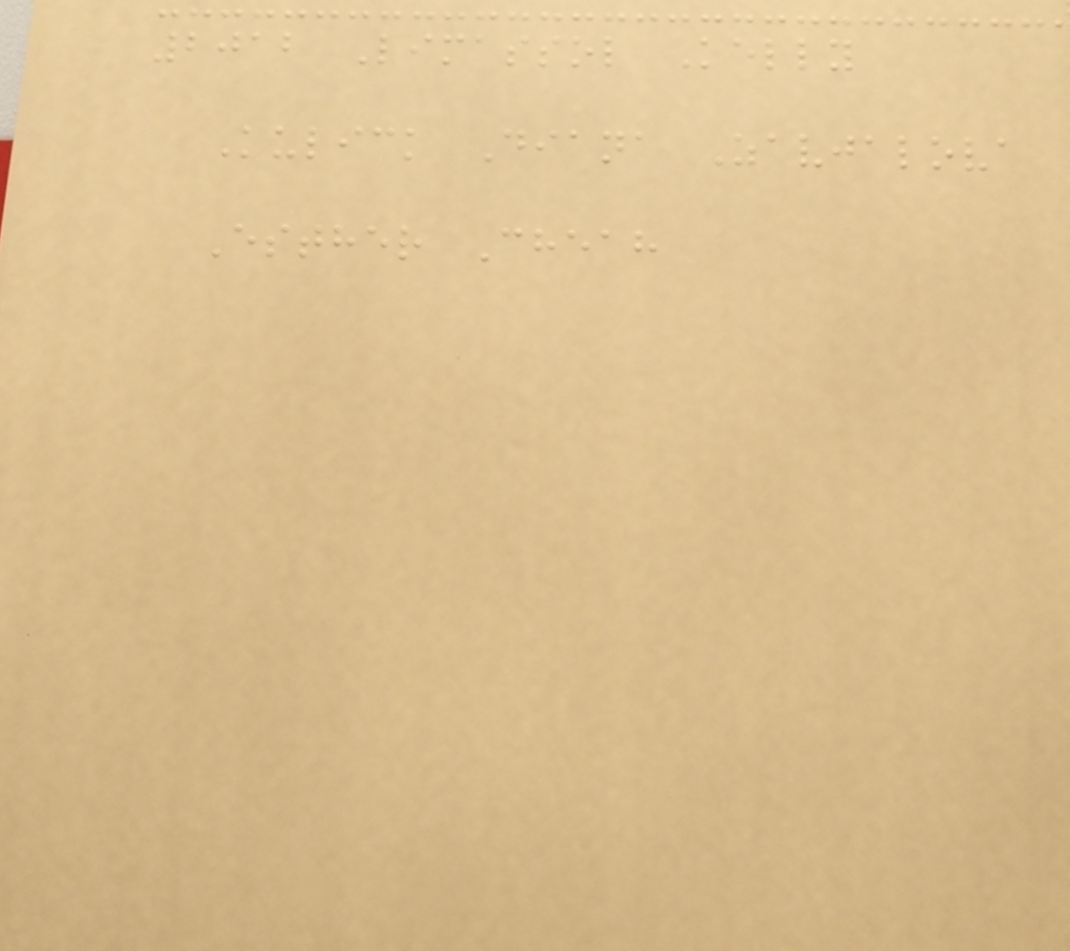2012 Limassol Kelly
Kulick Diana Zavjalova
Esther Cheah
